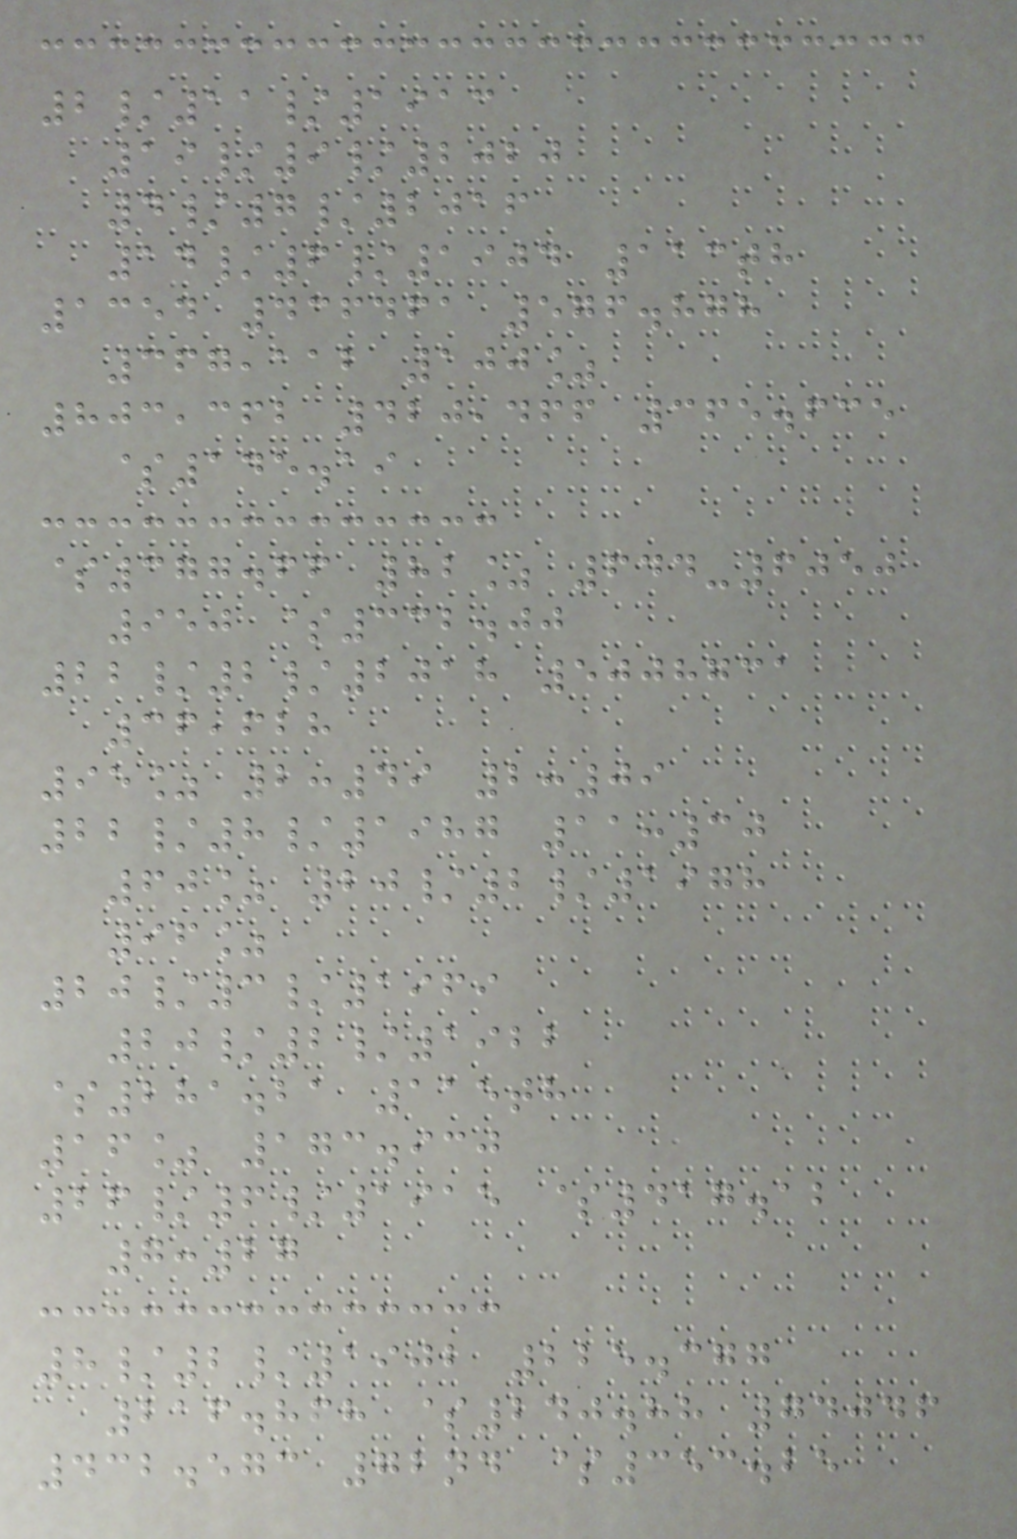2/11/1913
19/9/2020
4/7/2016
14/6/1904 113th
1354 436461 576.878
367,112 100%
803,362 420,466 365.635
$145.19
$377.66 82% 644-6050
950 $332.00
22/2/2018 5008731
36,628
95% 2:49 2:09
22/8/1987 11:30
60% 20/2/1978
96%
20/3/1969
20/2/1922
$281.21 115th
16% 173.930
26/6/1915 $417.12
7:27
8/2/1902 225.377
216.868 $240.88 74046
432.573 72nd $353.25
